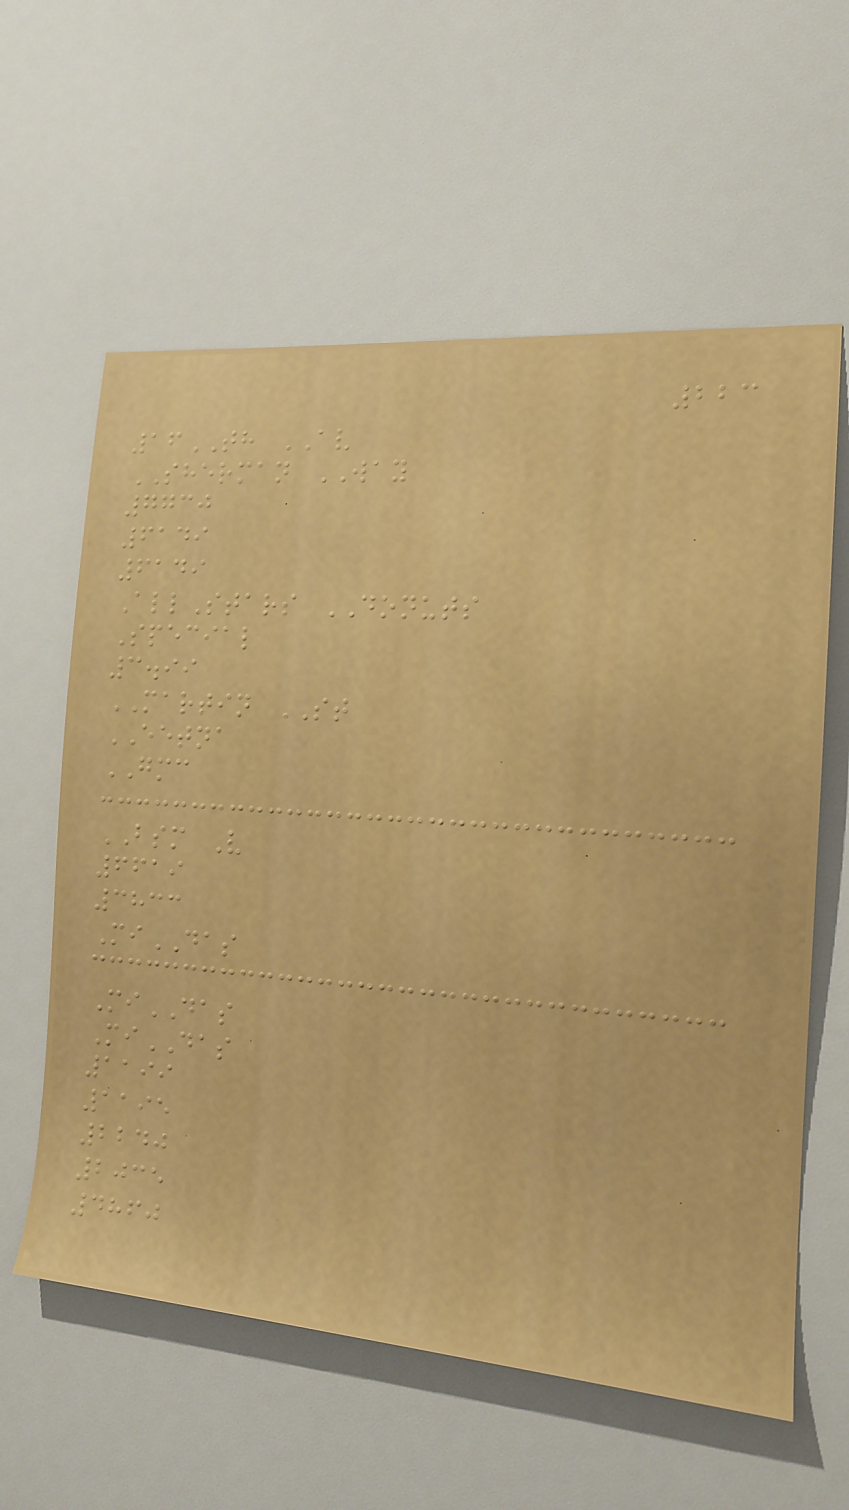223
16TH AV
SHERMAN WAY
7730
6149
6149
AllStars DONUTS
Special
3.99
MARTIN ST
EETNA
GMC
BSM V
6619
3833
MiDAS
MiDAS
MiDAS
1199
1195
2240
2035
4860
